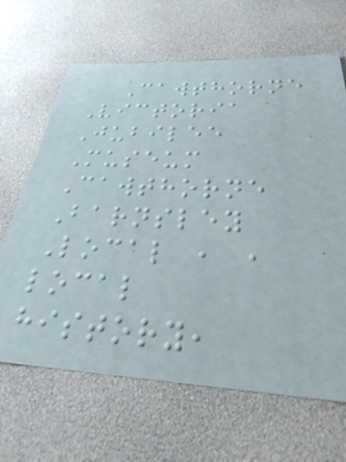Cawthorne
Victoria
Jubilee
Museum
Cawthorne
Barnsley
Local , ,
local
history,
